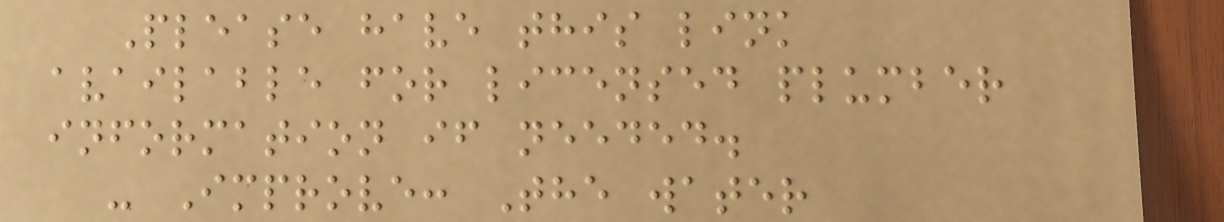Please have this link
available for licensed plumber
information if needed.
- Improve: The water
